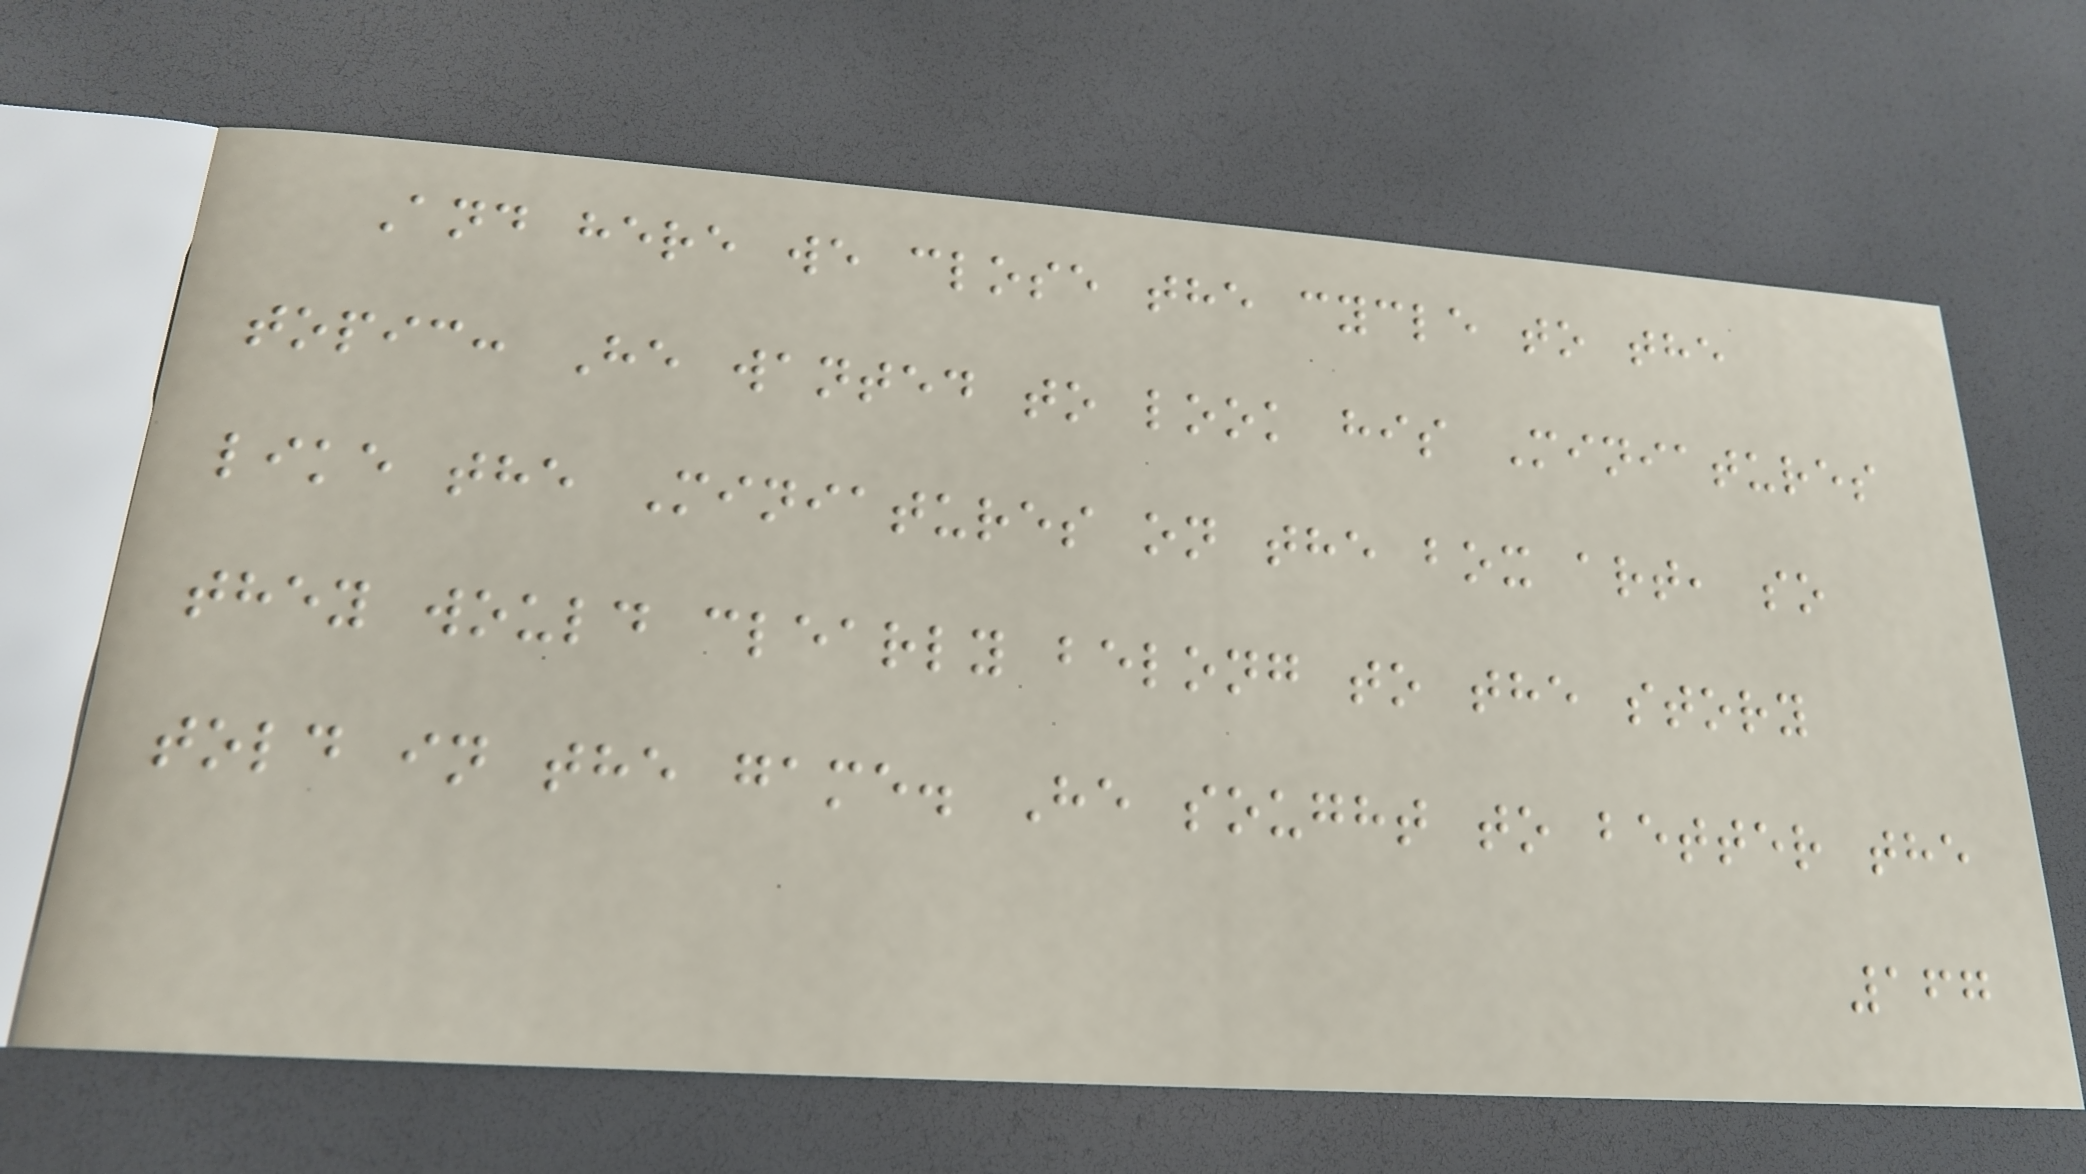And here we close the cycle to the
topic: He wanted to look his Miniatures
like the Miniatures on the box art, so
they would clearly belong to the story
told in the game. He sought to better the
167
